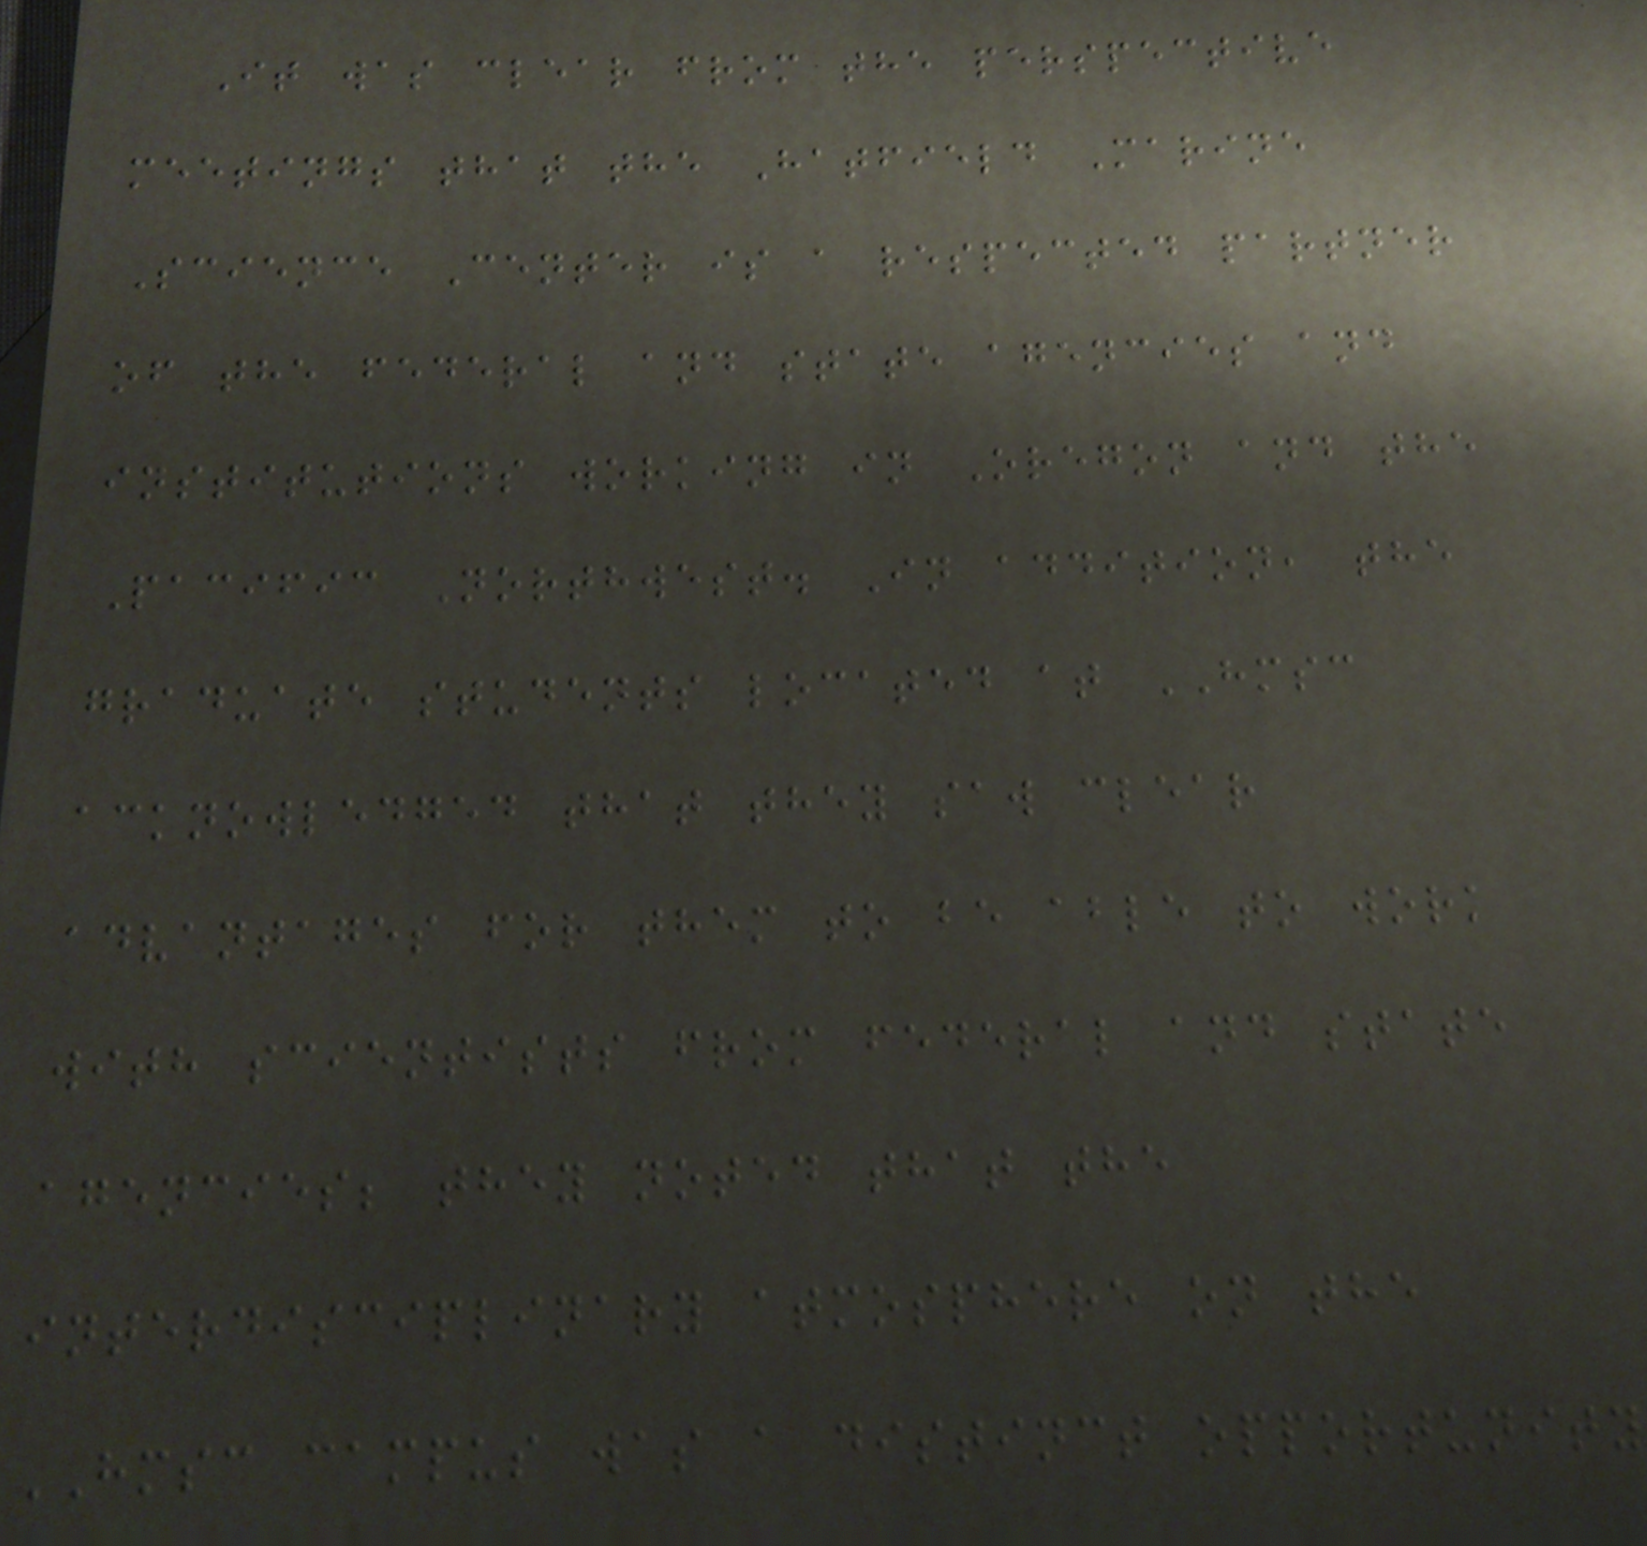It was clear from the perspective
meetings that the Hatfield Marine
Science Center is a respected partner
of the federal and state agencies and
institutions working in Oregon and the
Pacific Northwest. In addition, the
graduate students located at HMSC
acknowledged that they saw clear
advantages for them to be able to work
with scientists from federal and state
agencies; they noted that the
interdisciplinary atmosphere on the
HMSC campus was a distinct opportunity
